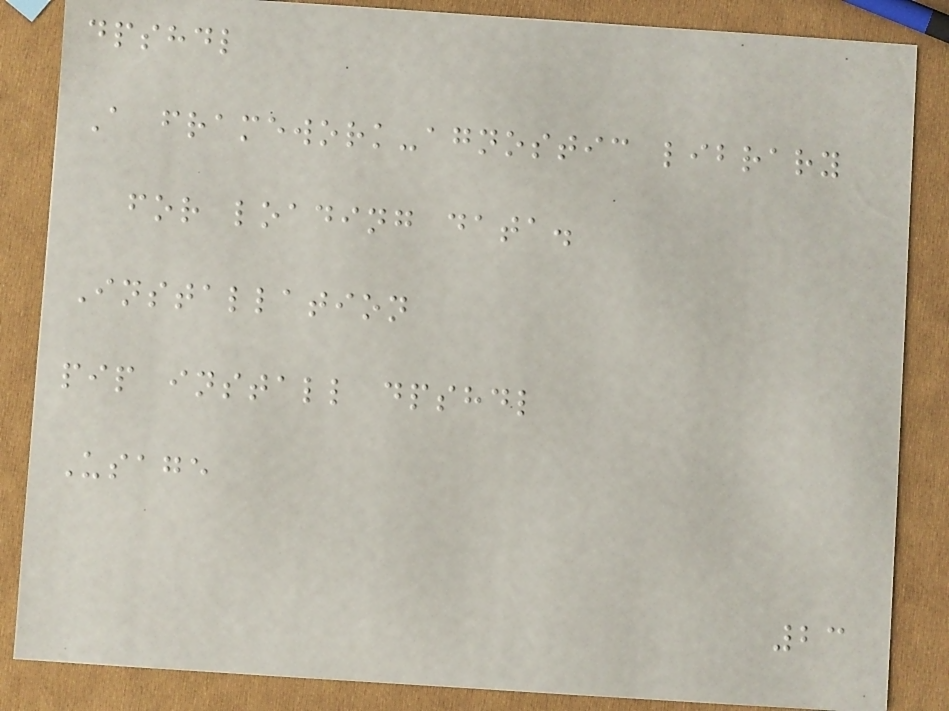dpshdl
A framework-agnostic library
for loading data.
Installation
pip install dpshdl
Usage
23
